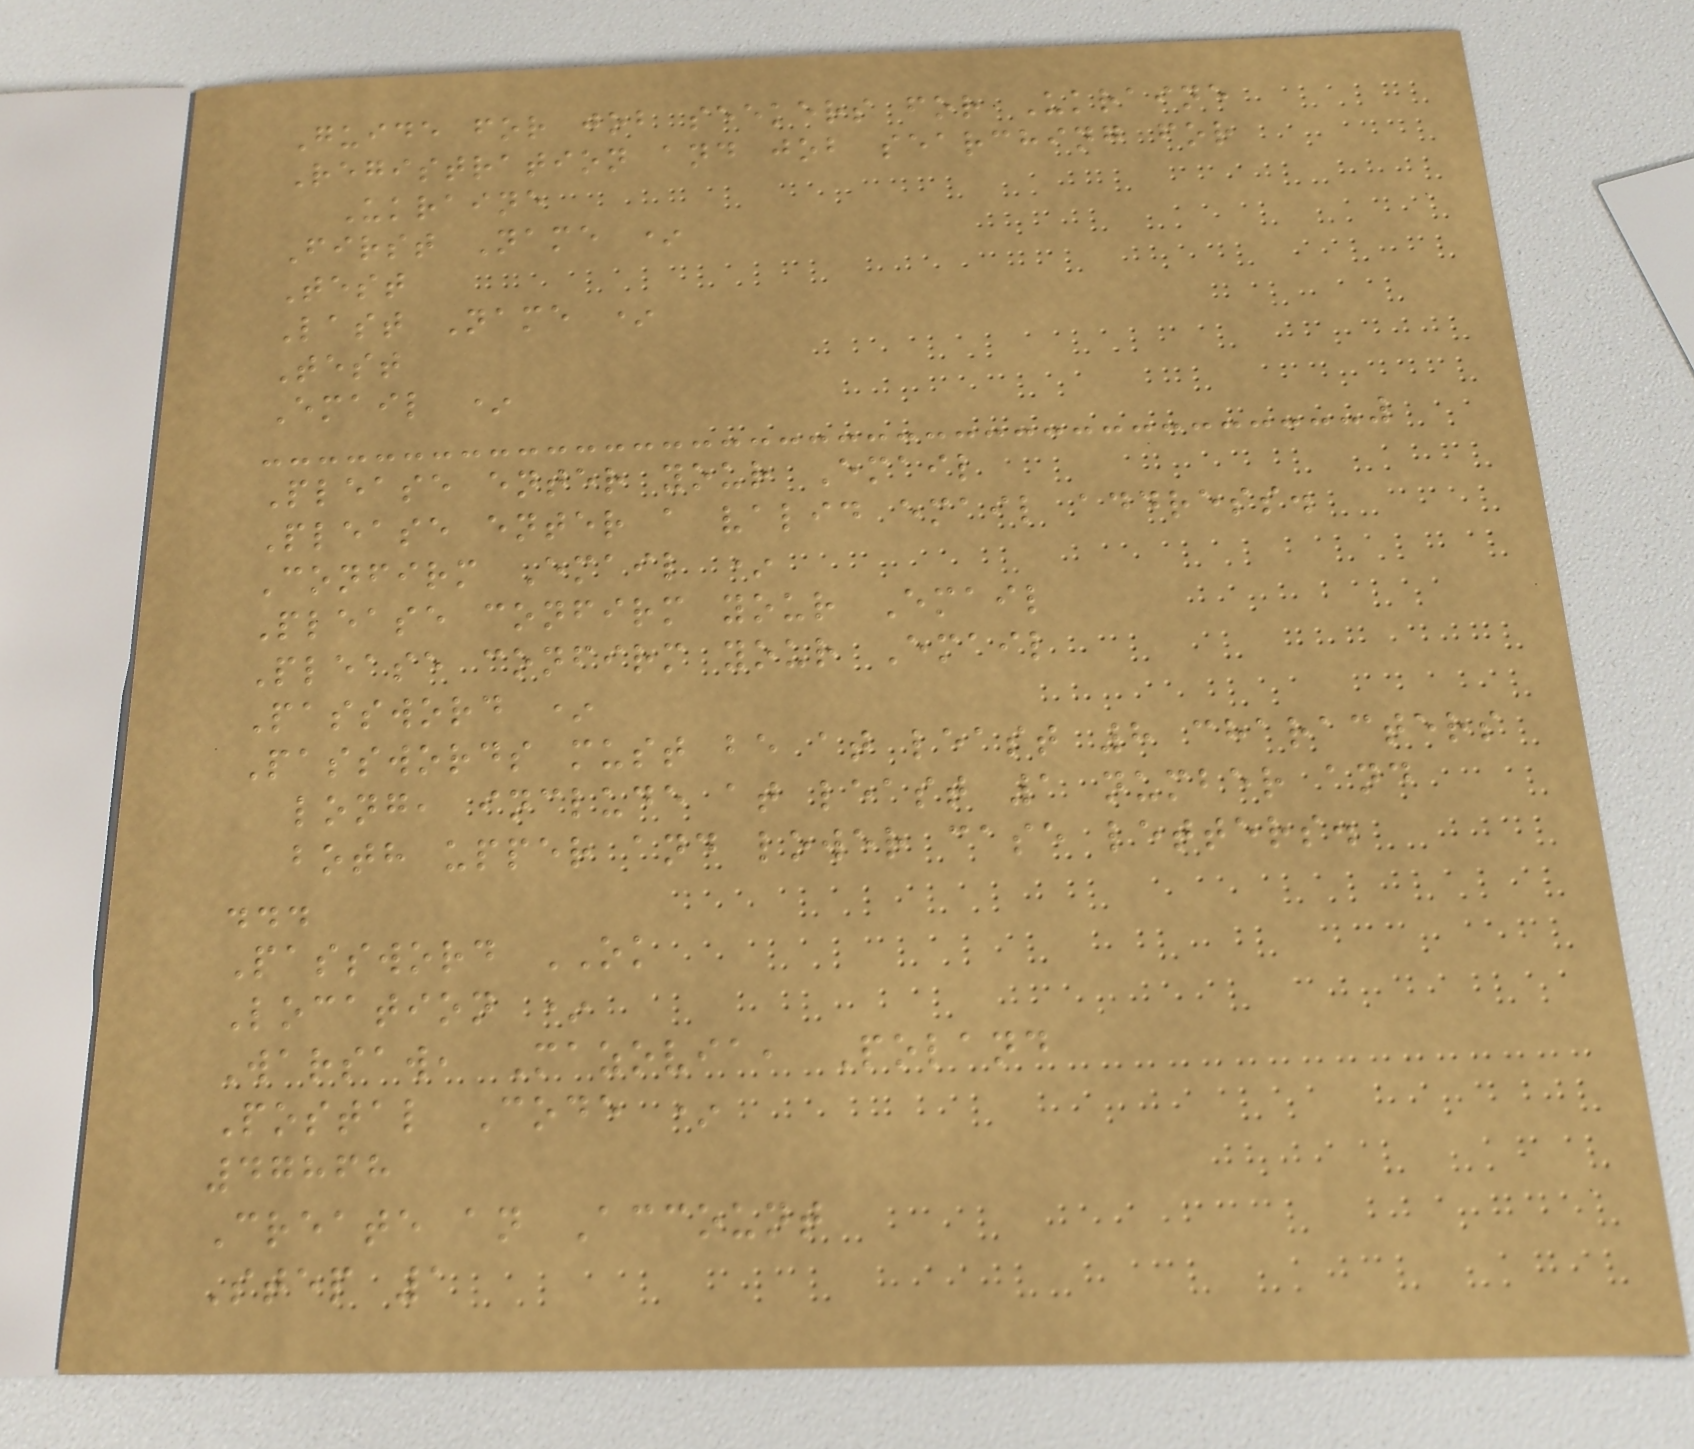Guide for job seekers for Ukraine
Registration and job searching for
Ukraine
First Name *
Test
Last Name *
Test
Email *
Please enter your Email
Please enter a valid email address.
Confirm Email *
Please confirm your Email
Please confirm your Email
Password *
Passwords must be at least 8 characters
long, include at least 1 number and
both upper and lower case letters.
...
Password OK
Location *
Warsaw, Mazovia, Poland
Postal Code *
47868
Create an Account
Step 1
